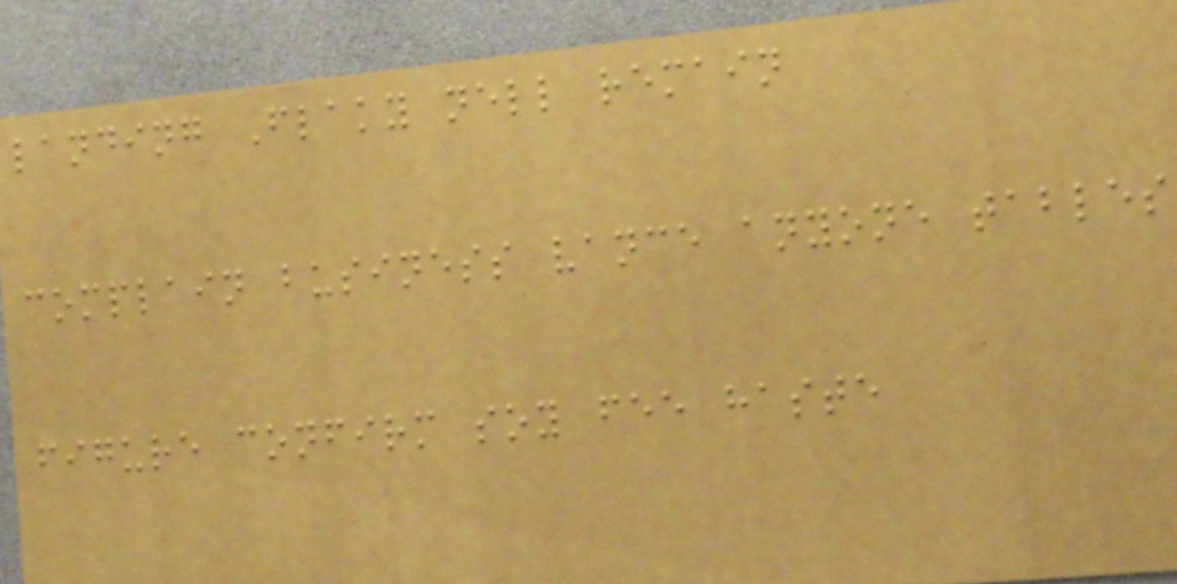landing Flaky nell remain
complain business vance anyone tables
figure confirm soy fee haste
